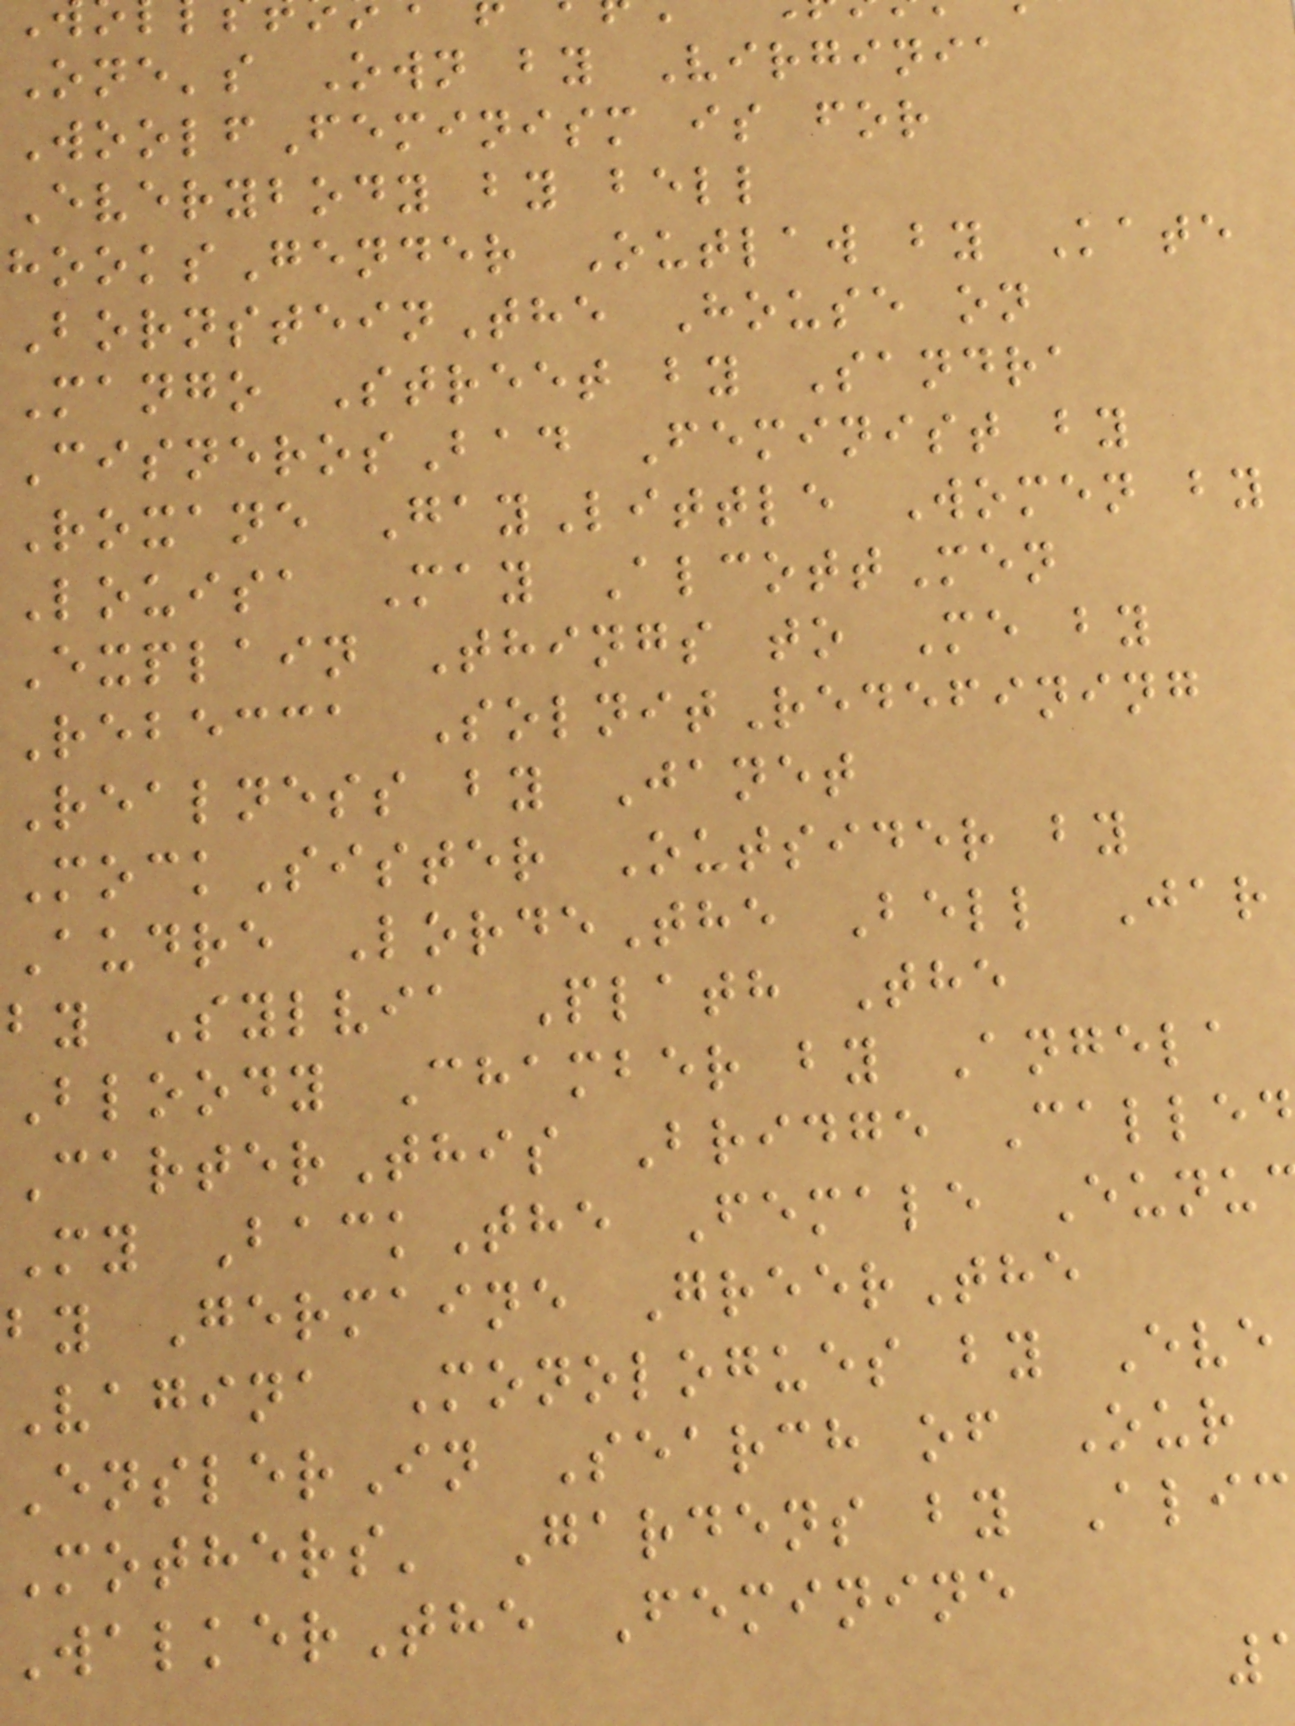One's Own by Virginia
WoolfFeminism is for
Everybody by bell
hooksGender Outlaw by Kate
BornsteinThe House on
Mango Street by Sandra
CisnerosBad Feminist by
Roxane GayLittle Women by
Louisa May AlcottMen
Explain Things to Me by
Rebecca SolnitRedefining
Realness by Janet
MockSister Outsider by
Audre LordeThe Bell Jar
by Sylvia Plath The
Bloody Chamber by Angela
CarterThis Bridge Called
My BackThe Female Eunu
by Germaine GreerThe
Vagina Monologues by Eve
EnslerIn Search of Our
Mothers' Gardens by Alic
WalkerThe Feminine
